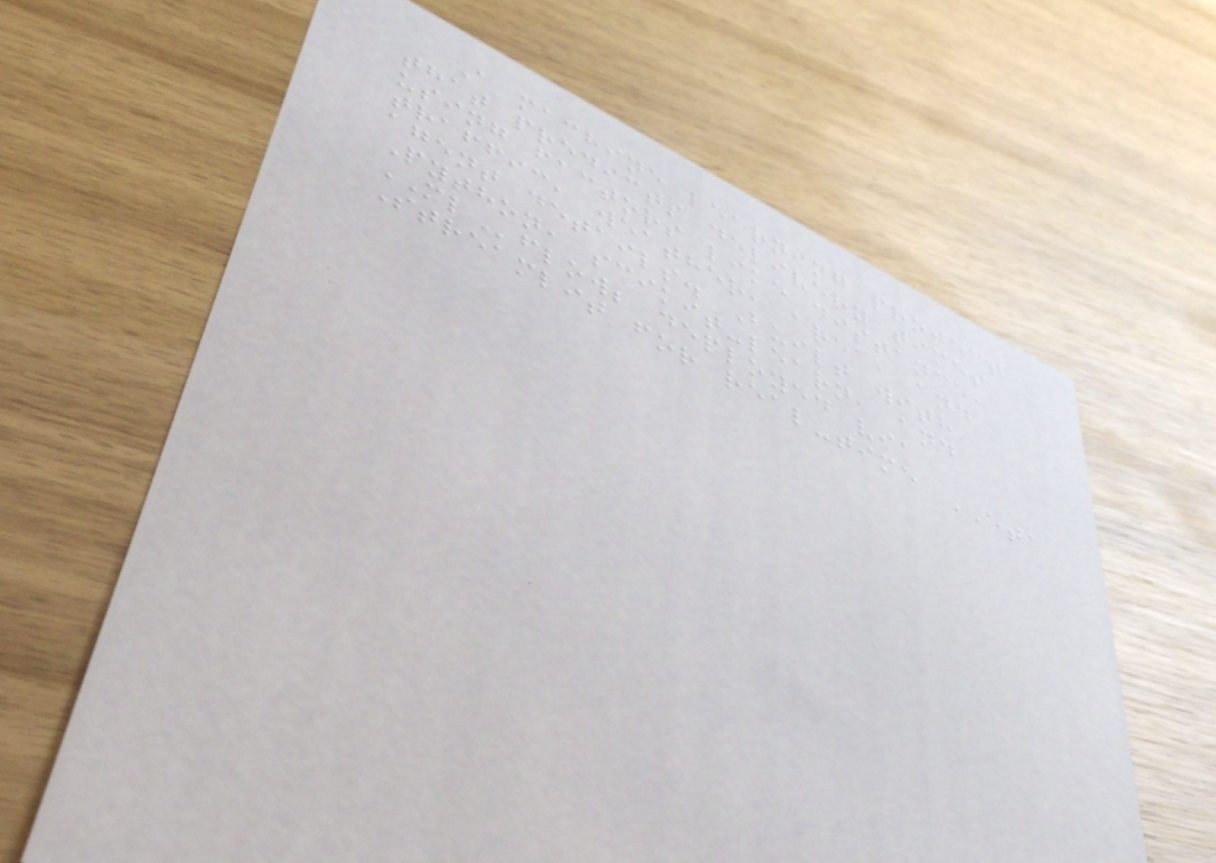A machine learning project
that predicts delivery times
using factors like distance,
traffic, weather, area, and
agent details. Built with
Python, scikit-learn, and
MLflow; deployed via
Streamlit for real-time ETA
